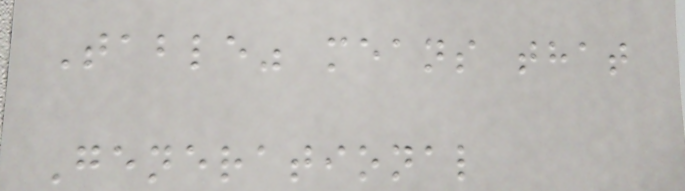Table" means that
Generational
